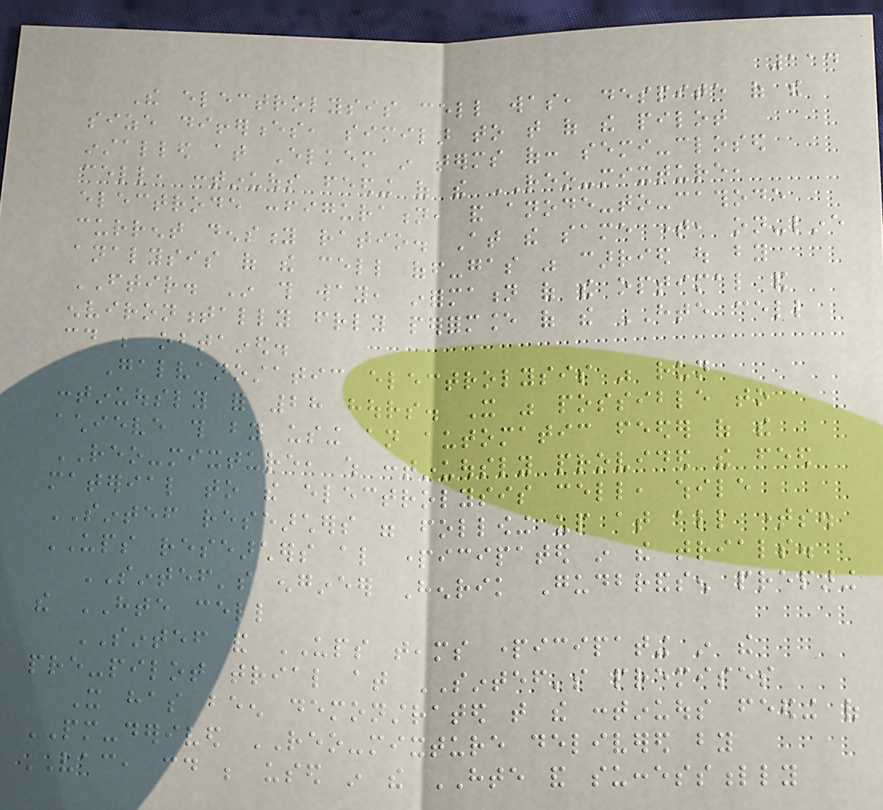114
The electrolysis cell was, despite of the
size differences, similar to that of the pilot
installed at Elkem in terms of: semi-closed
cell, continuous feeding of the REO-mixture,
electrode configuration, and anode-to-cathode
current density ratio. At the same time, on-line
analysis of the cell off-gas was carried out by
FTIR. In this way, information of the optimal and
environmentally friendly performance of the HTE cell
could be obtained.
Galvanostatic electrolysis was run
continuously for 28 hours. It was possible to
achieve this by using an automatic feeder of the
REO-mixture, which continuously provided the feed
material to the electrolysis cell, while
SINTEF researchers were following up at all times.
UPS researchers also participated in the trials.
SINTEF's engineer Henrik Gudbrandsen preparing
the HTE cell
SINTEF and UPS teams participating in the
pre-pilot trial at SINTEF's premises
It has been demonstrated that the continuous feeding of
PM-derived REO-mixture delivered by
VAC, could be used in the HTE and successfully
